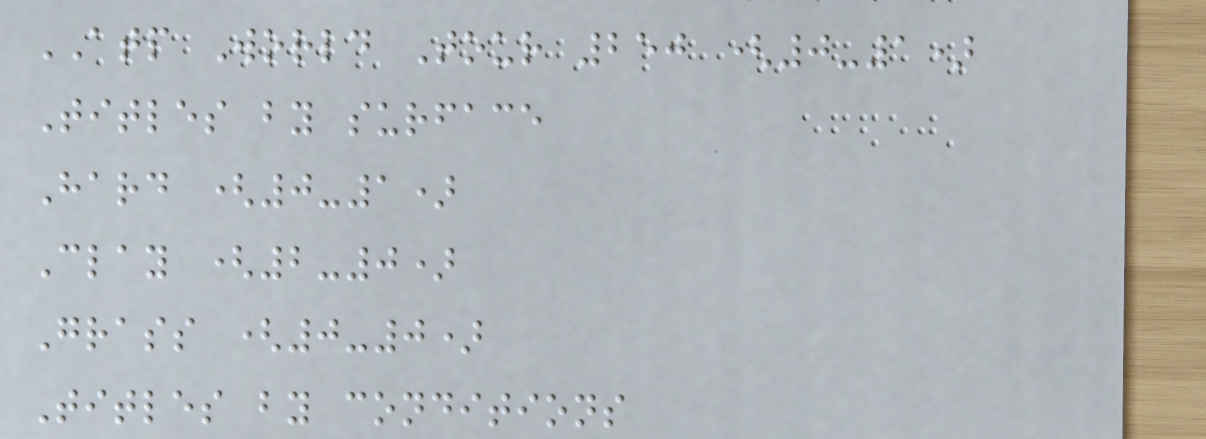ATP World Tour 250 (0-1)
Titles by surface
Hard (0-1)
Clay (2-0)
Grass (0-0)
Titles by conditions
